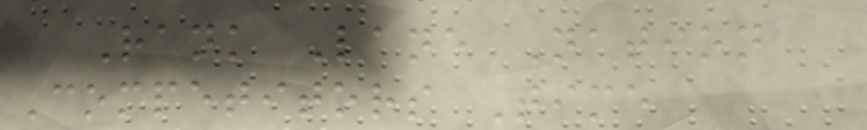Rank Lane Nation
Competitors Time
